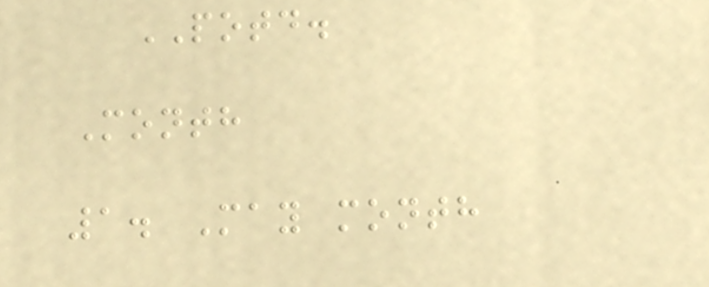POTD.
Month
1. May month
